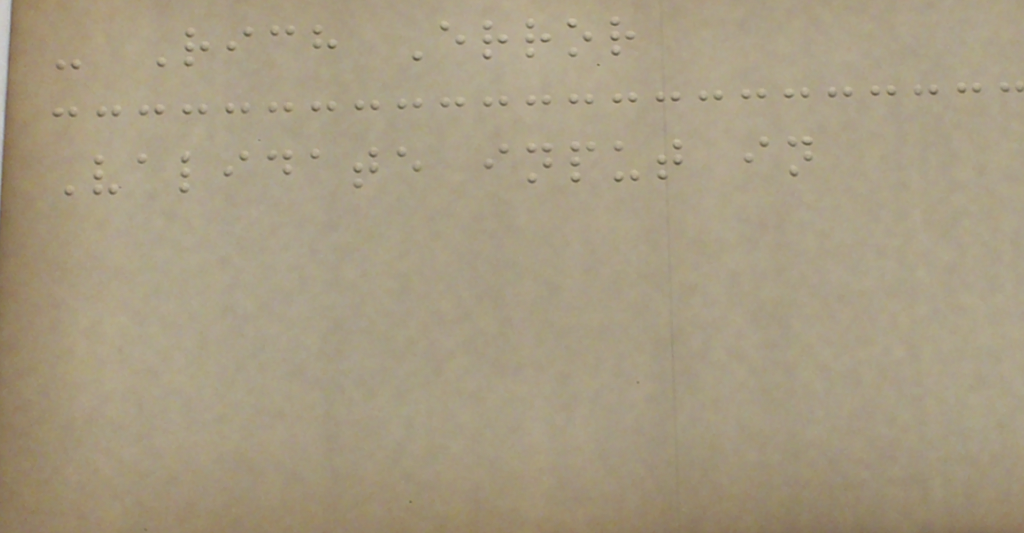- Rich Error
Validate input in
